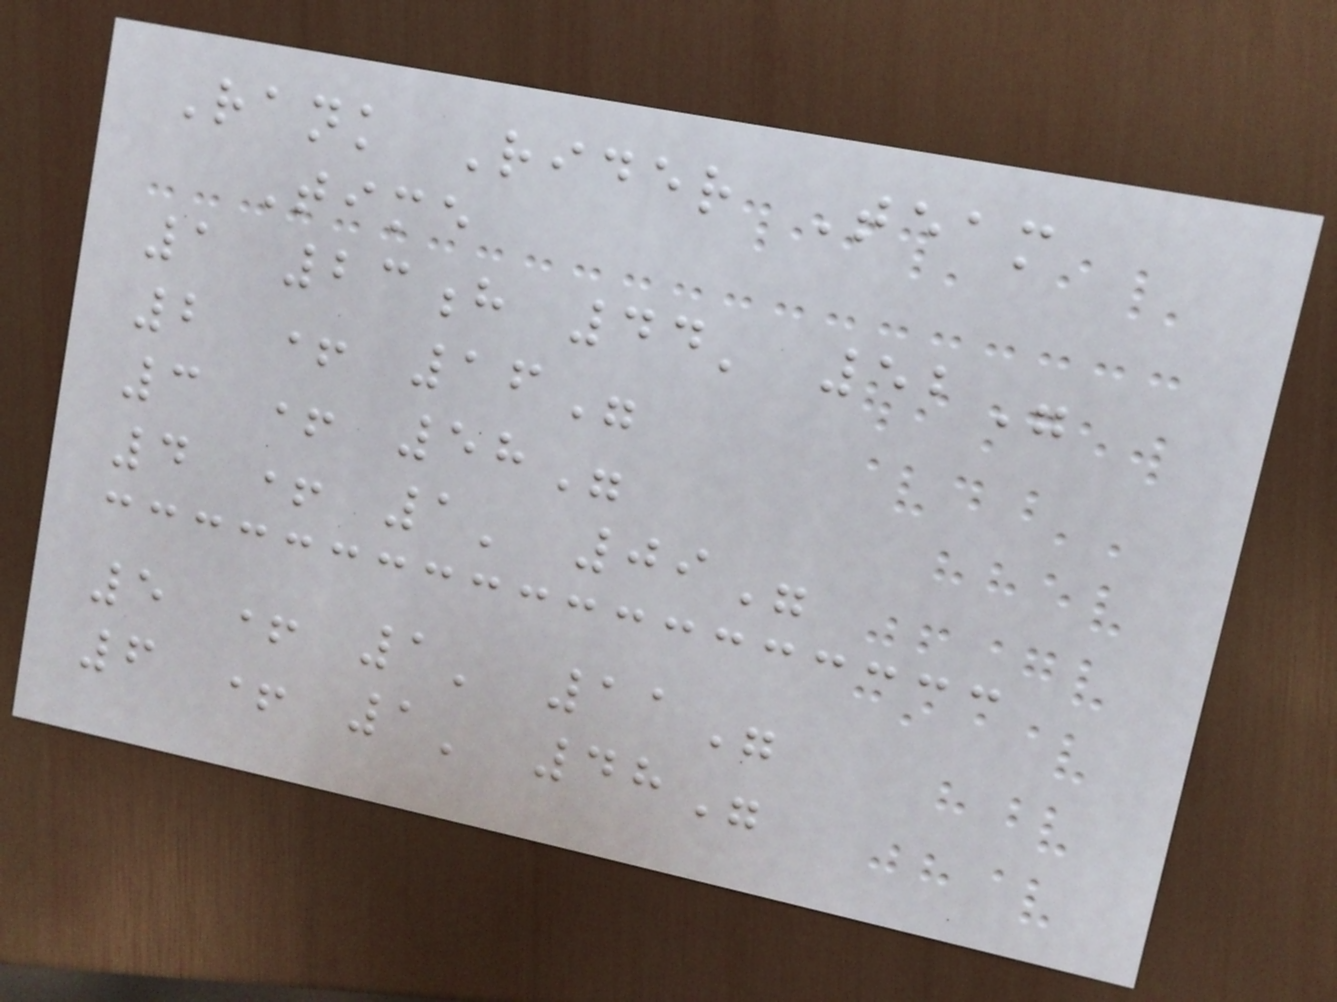Rank Rider Team
Time
1 23h 44' 52"
2 + 16"
3 + 58"
4 + 1' 09"
5 + 1' 11"
6 + 1' 48"
